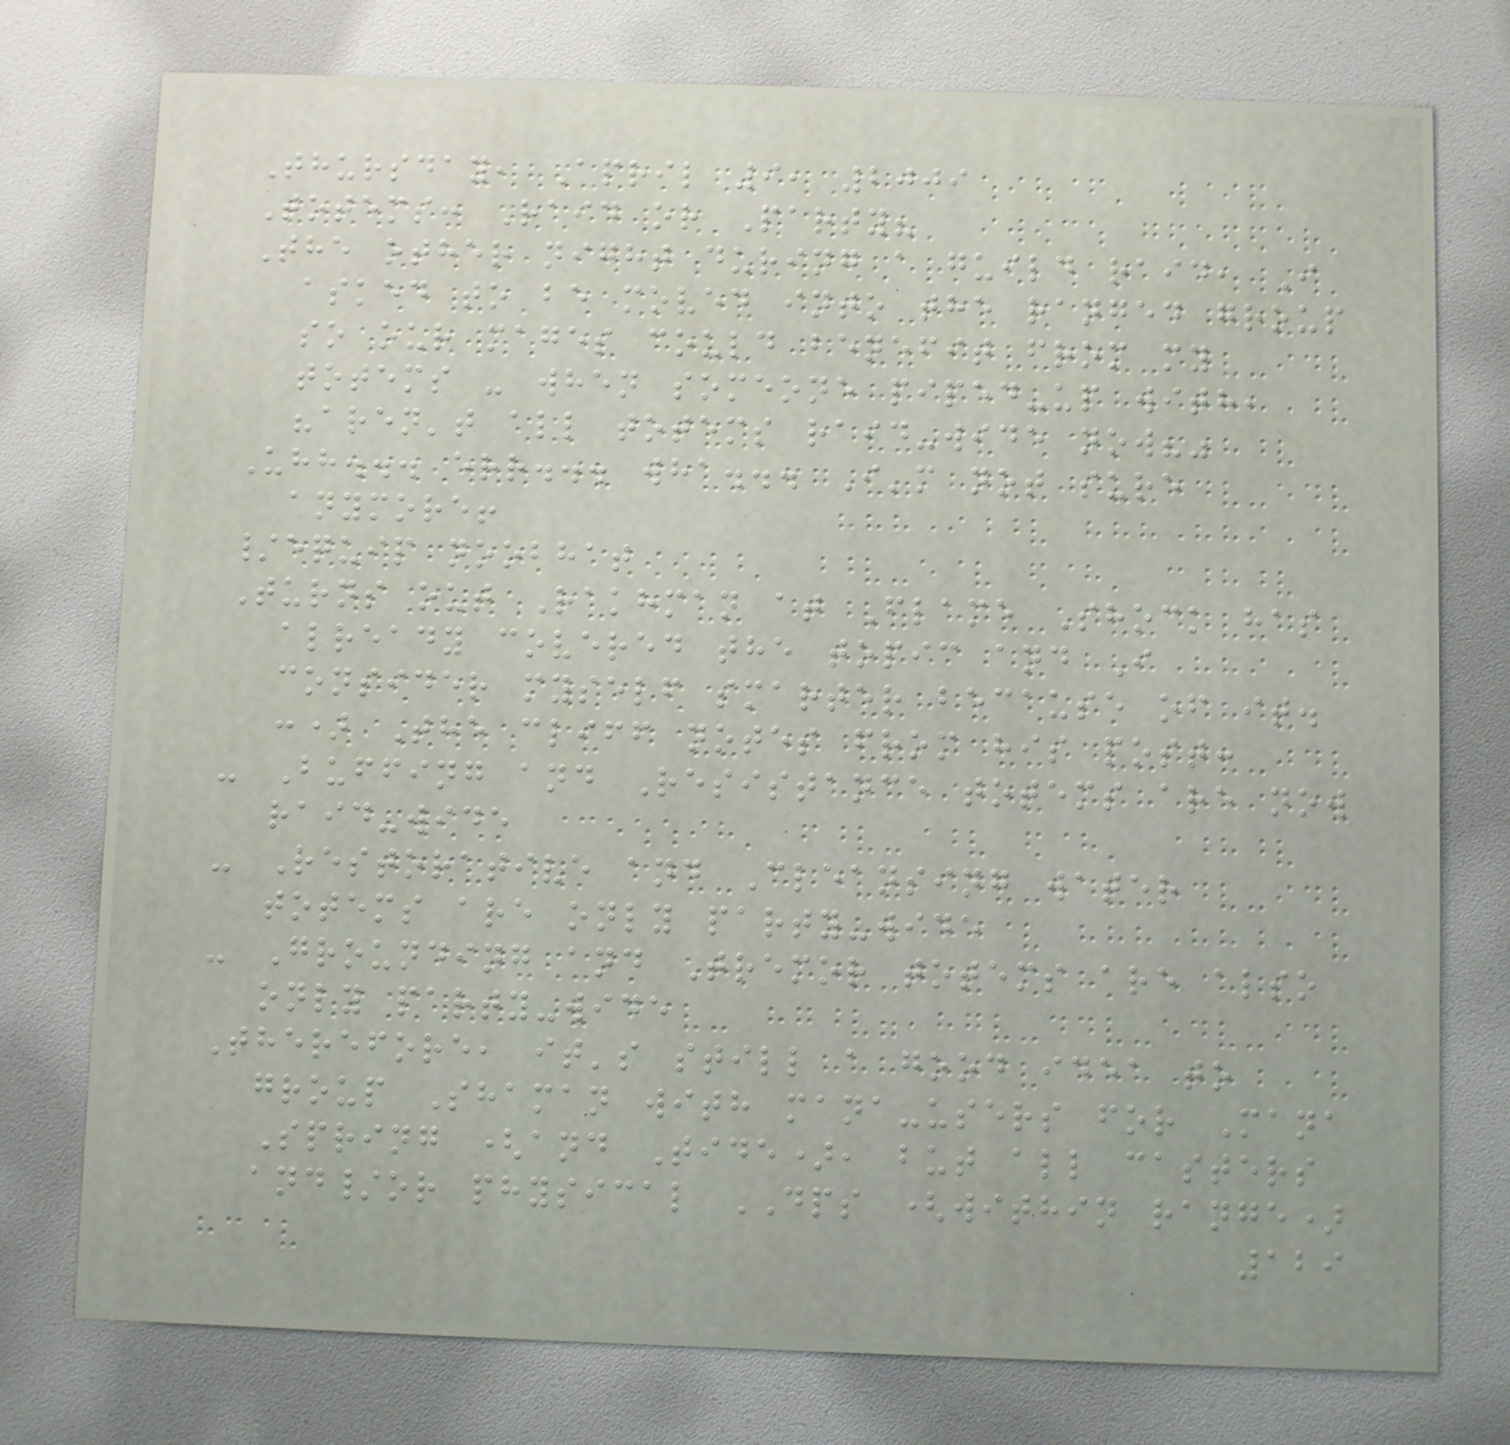Thursday, April 9, 2009
Totems: Raid or Party?
The other night during a guild raid, I
asked to be moved into the ranged group
so our mages could benefit from my
totems - when someone piped-up with,
"aren't all totems raid-wide now?"
Uhh... err... wha... I'm not sure
anymore!
/equip noobhat
Turns out Rakhman at Flame Shock has
already covered the topic and I
consider myself smarter because of it.
:) The cliff notes from his post:
- Buffing and Resistance totems are now
raid-wide
- Restorative and Cleansing water
totems are only party-wide
- Grounding and Tremor totems are also
only party-wide
Therefore, it's still a good idea to
group Shaman with mana-users for Mana
Spring (and Tide), but all casters
and/or physical DPS (within range)
129
